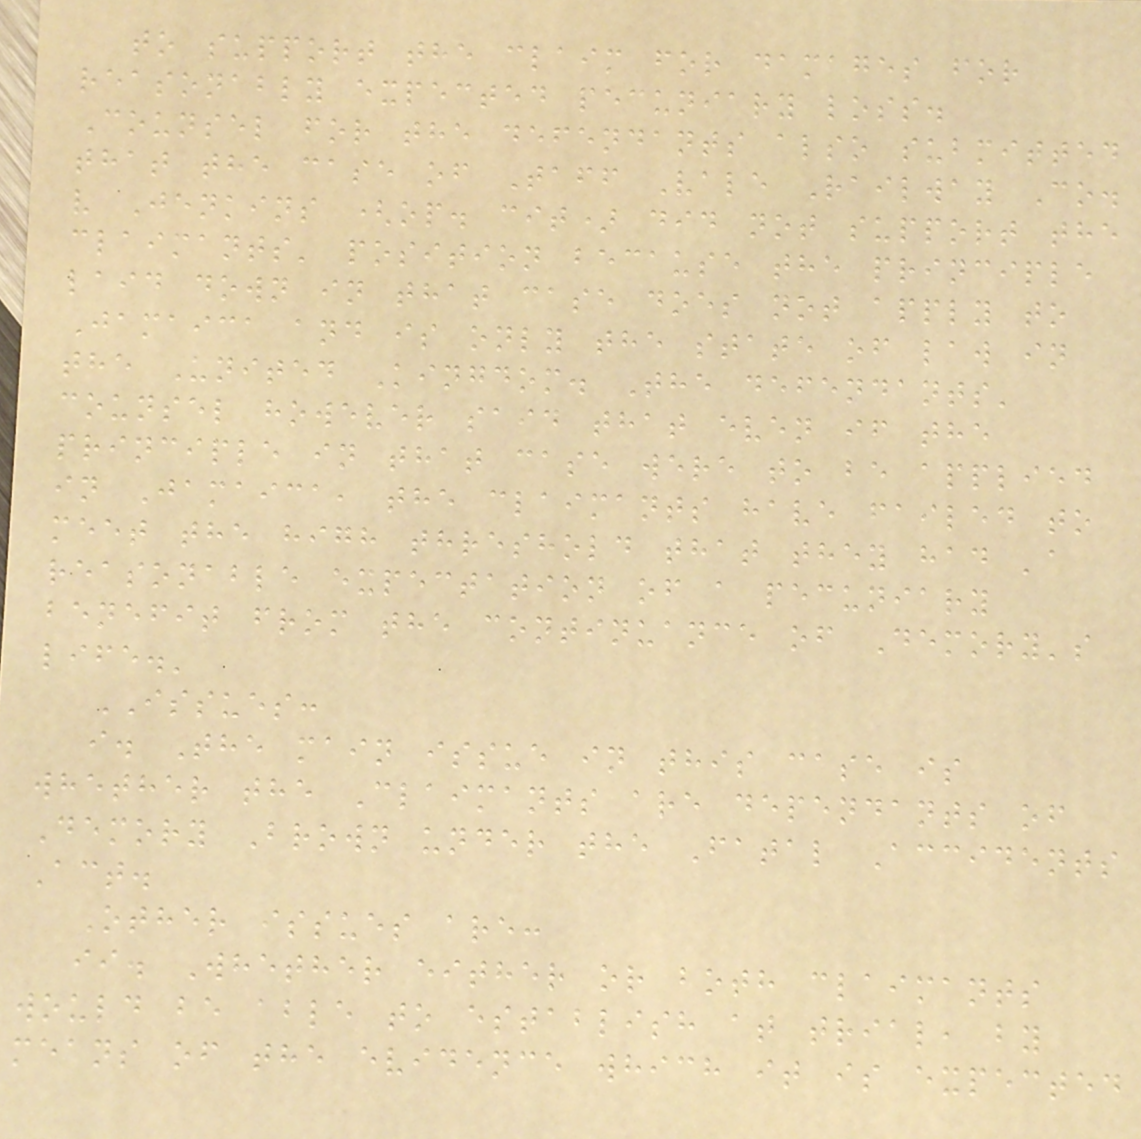to support the claim for damages for
reasonably expected pecuniary loss.
Counsel for the defendants also submitted
that the case of Taff Vale Railway Co.
v Jenkins (op. cit) did not support the
claimants' position because the principle
laid down in that case does not apply to
Jamaica and is only the state of law in
the United Kingdom. The defendants'
counsel however said that even if the
principle in that case were to be applied
in Jamaica, the claimants have failed to
meet the high threshold that they had 'a
reasonable expectation of a pecuniary
benefit from the continuance of Demory's
life.'
ISSUES:
i. The main issue in this case is
whether the Claimants are dependants of
Demory Brown under the Fatal Accidents
Act.
Other issues are:
ii. Whether either or both claimants
would be able to establish at trial, by
means of the evidence which it is expected
